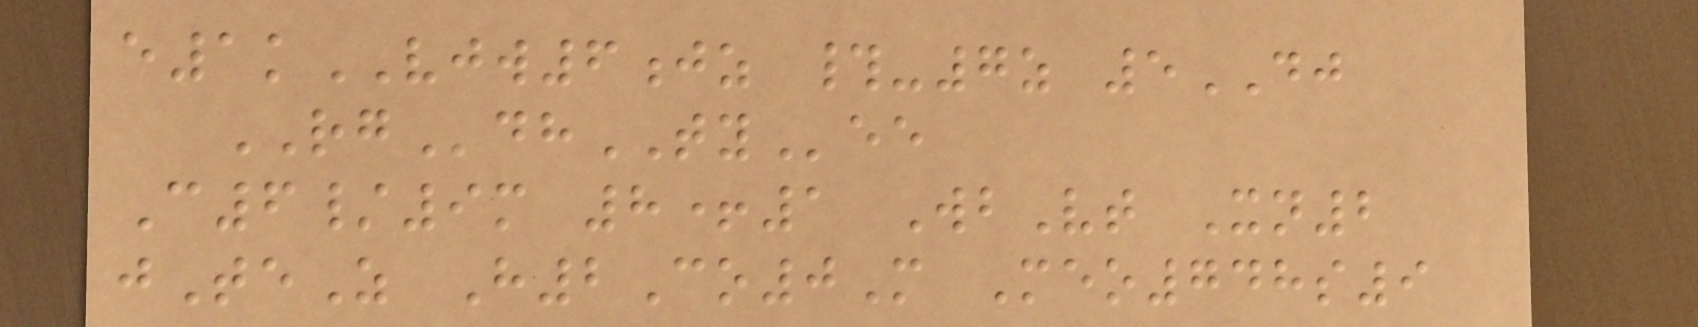e1kVJW6jz #-7z 5DJ
RGdhTYee
C6/9m 8+1 WbVt Xn2
jTeZ H2Co0M Meo748s9
